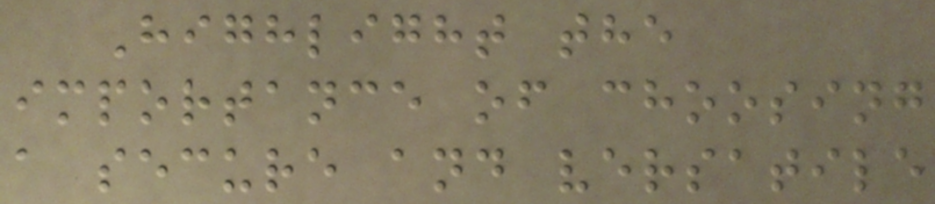Highlight the
importance of choosing
a secure and versatile
